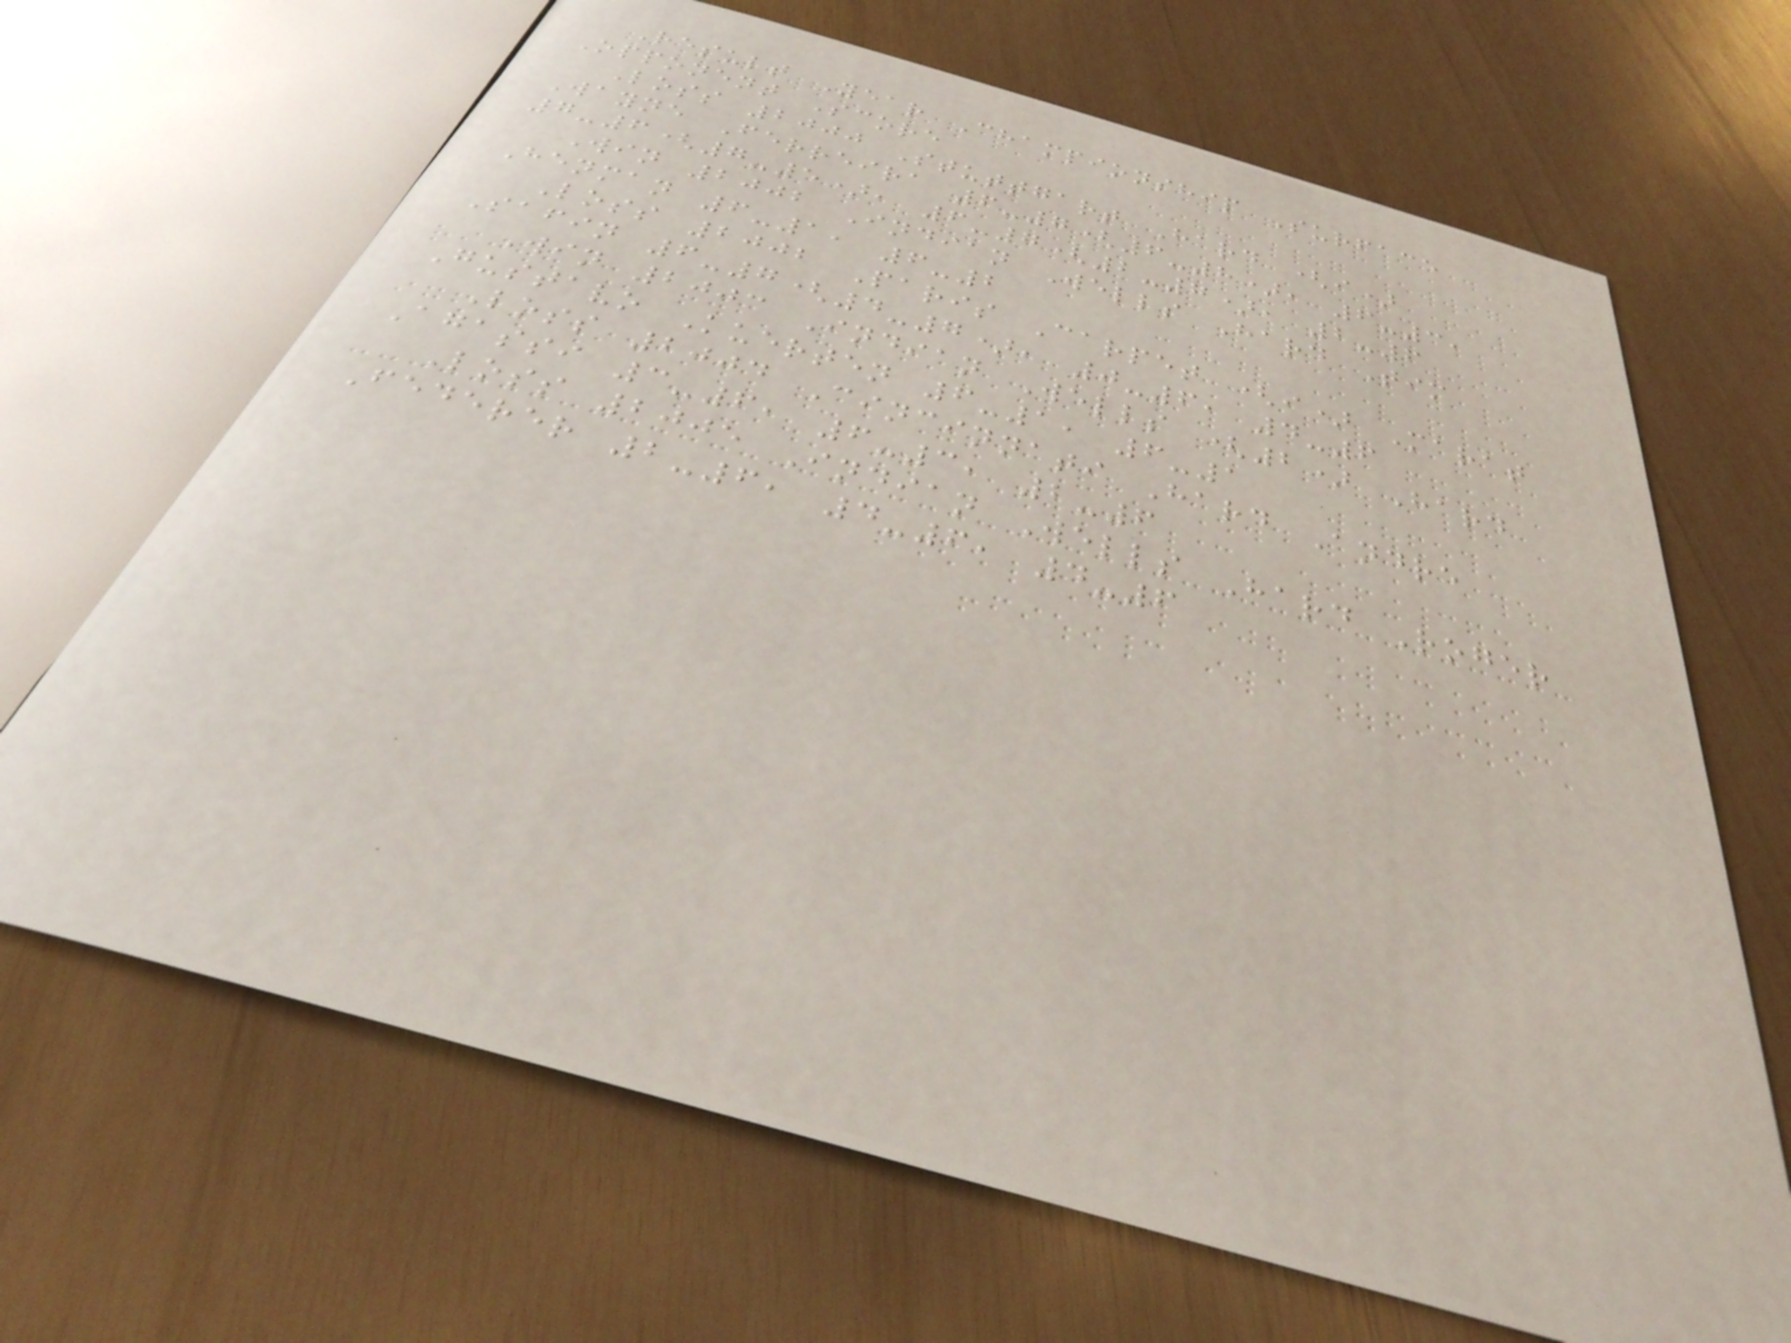Result Year Championship Surface
Opponent Score
Loss 2000 Stuttgart Hard (i)
Wayne Ferreira 6-7(6-8), 6-3,
7-6(7-5), 6-7(2-7), 2-6
Win 2002 Indian Wells Hard Tim
Henman 6-1, 6-2
Loss 2002 Paris Carpet (i) Marat
Safin 6-7(4-7), 0-6, 4-6
Win 2003 Indian Wells (2) Hard
Gustavo Kuerten 6-1, 6-1
Loss 2004 Cincinnati Hard Andre
Agassi 3-6, 6-3, 2-6
Loss 2005 Indian Wells Hard Roger
Federer 2-6, 4-6, 4-6
